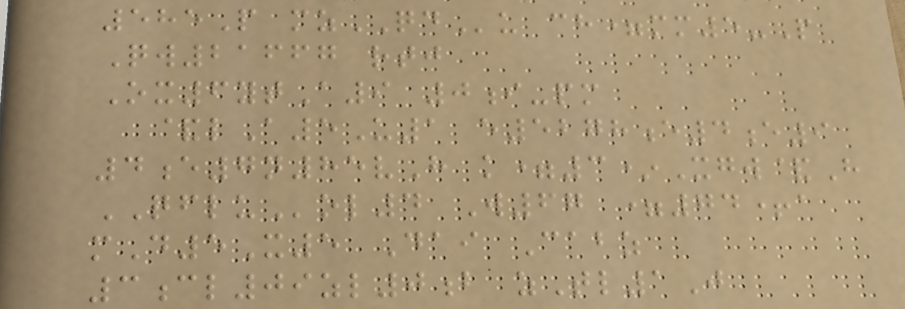585P mzQDu ch=mm5-P
Qw21667 rtj
Ox6ytA9 0i-pm
&lA5U1 e5278e4e9
4e7n85vH k=3*Xgw&H
QFLUol4 W67 =74+a
mD5X5 Dai Cabz
3cl09zl0b zTl1J
